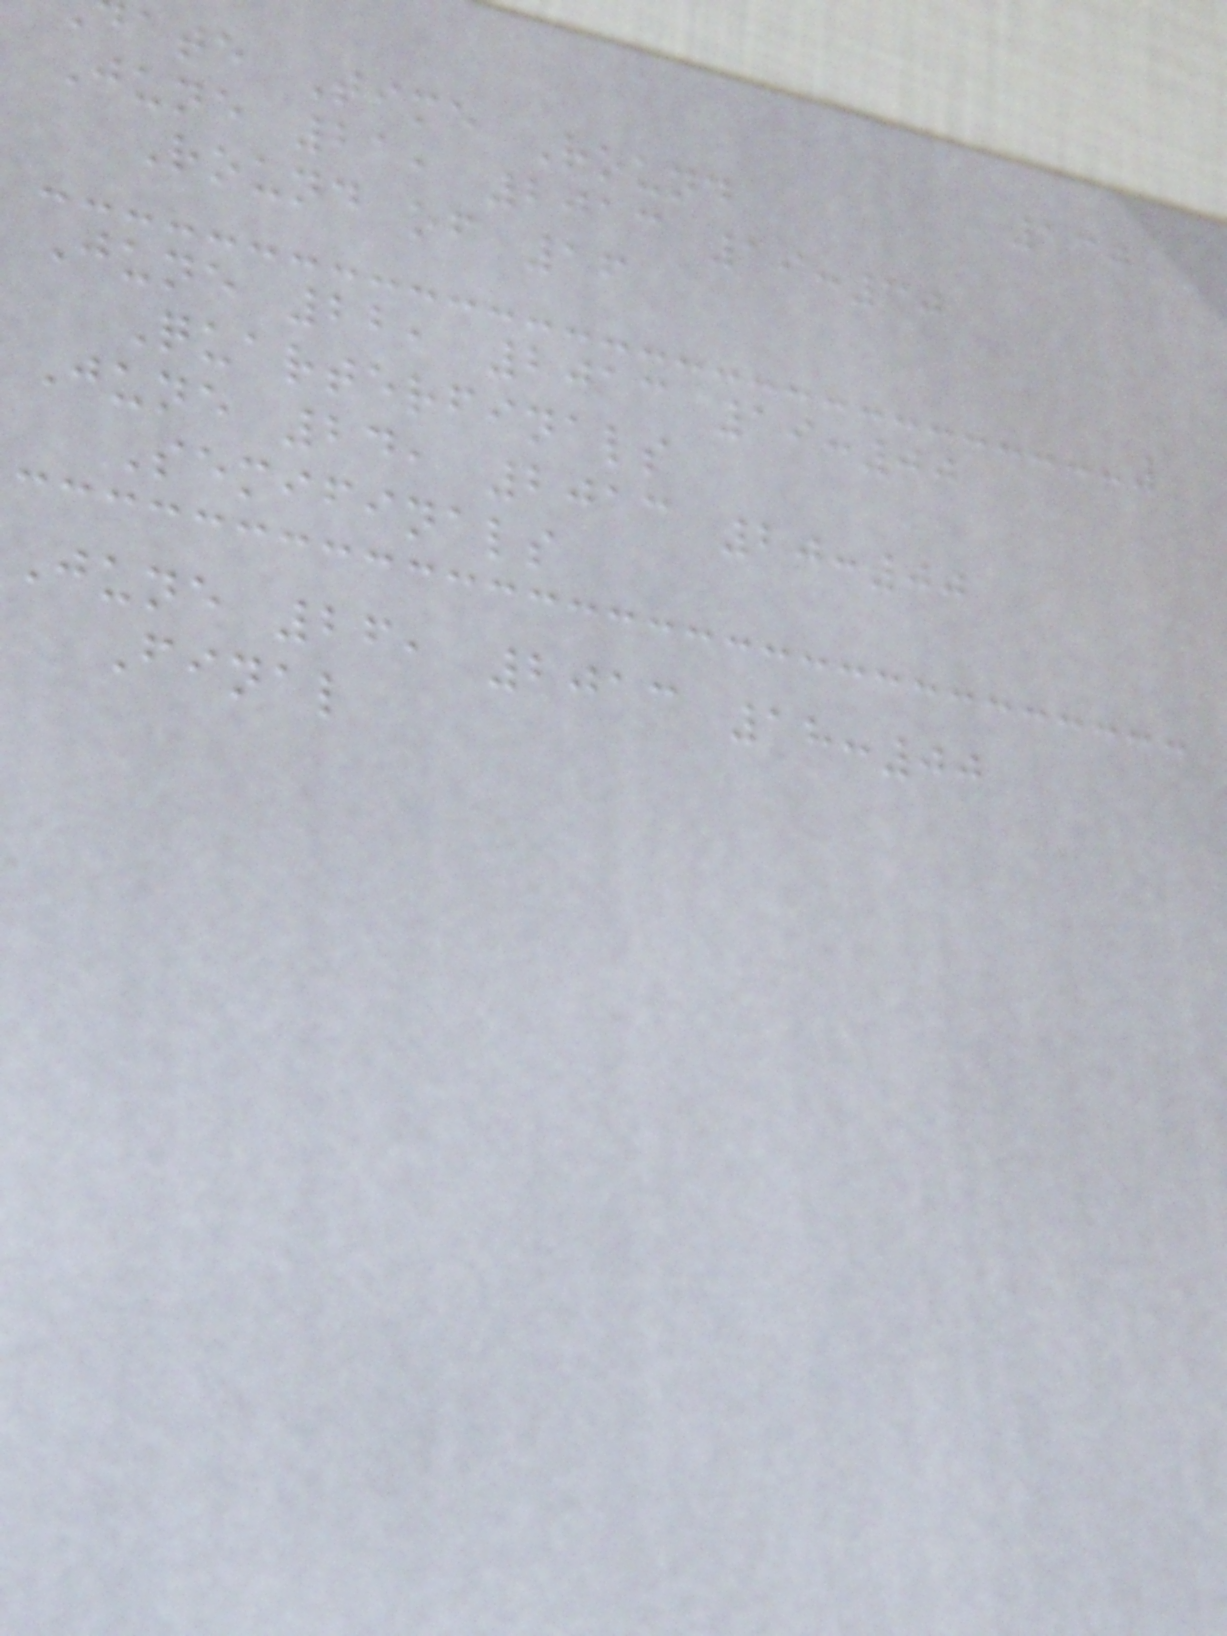130
ate Time Round
June 21, 2013 19:30
Round of 16
June 22, 2013 19:00
Quarterfinals
June 24, 2013 20:00
Semifinals
June 26, 2013 18:00
Final
